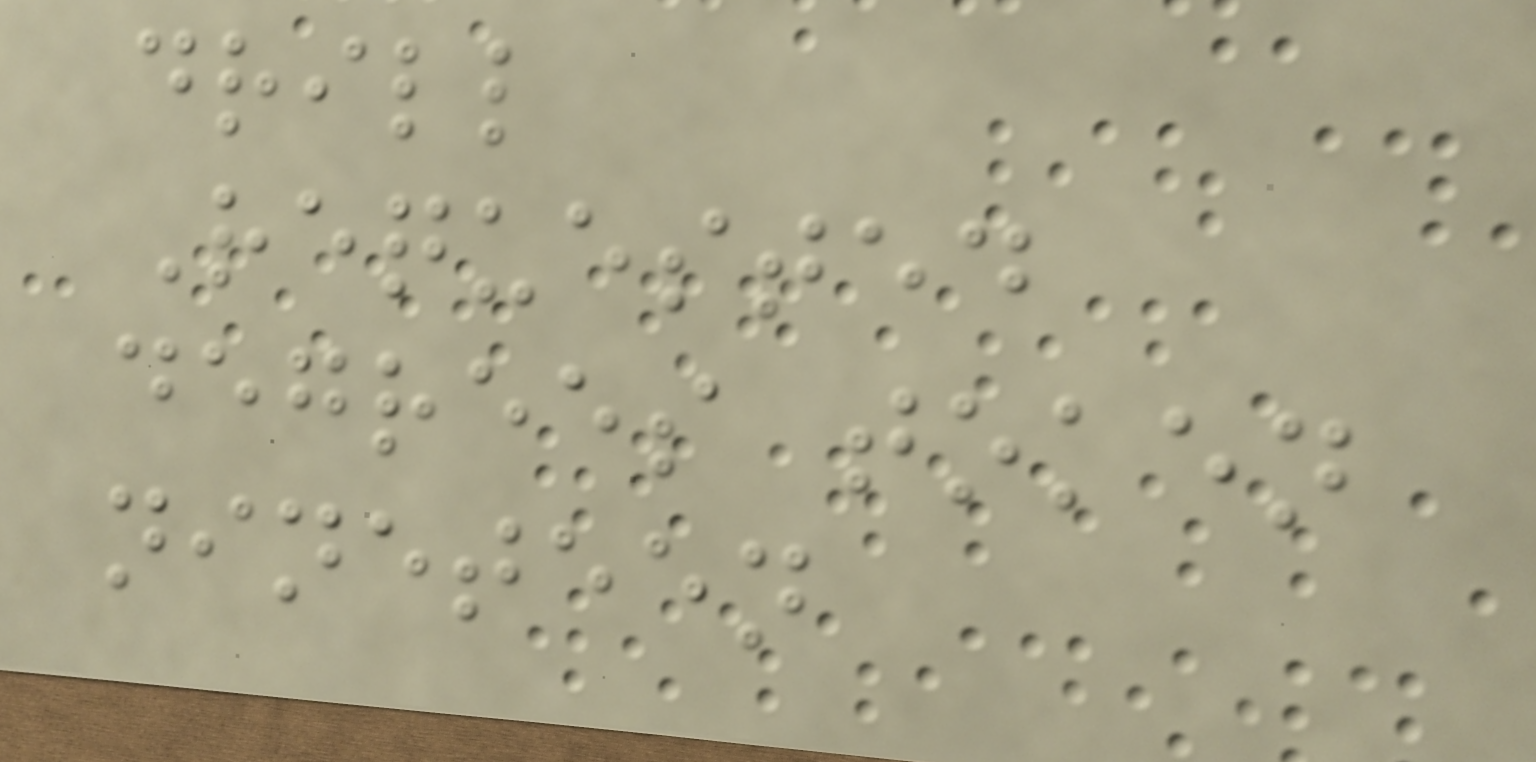drill
Requested
degrees token
nineteen
